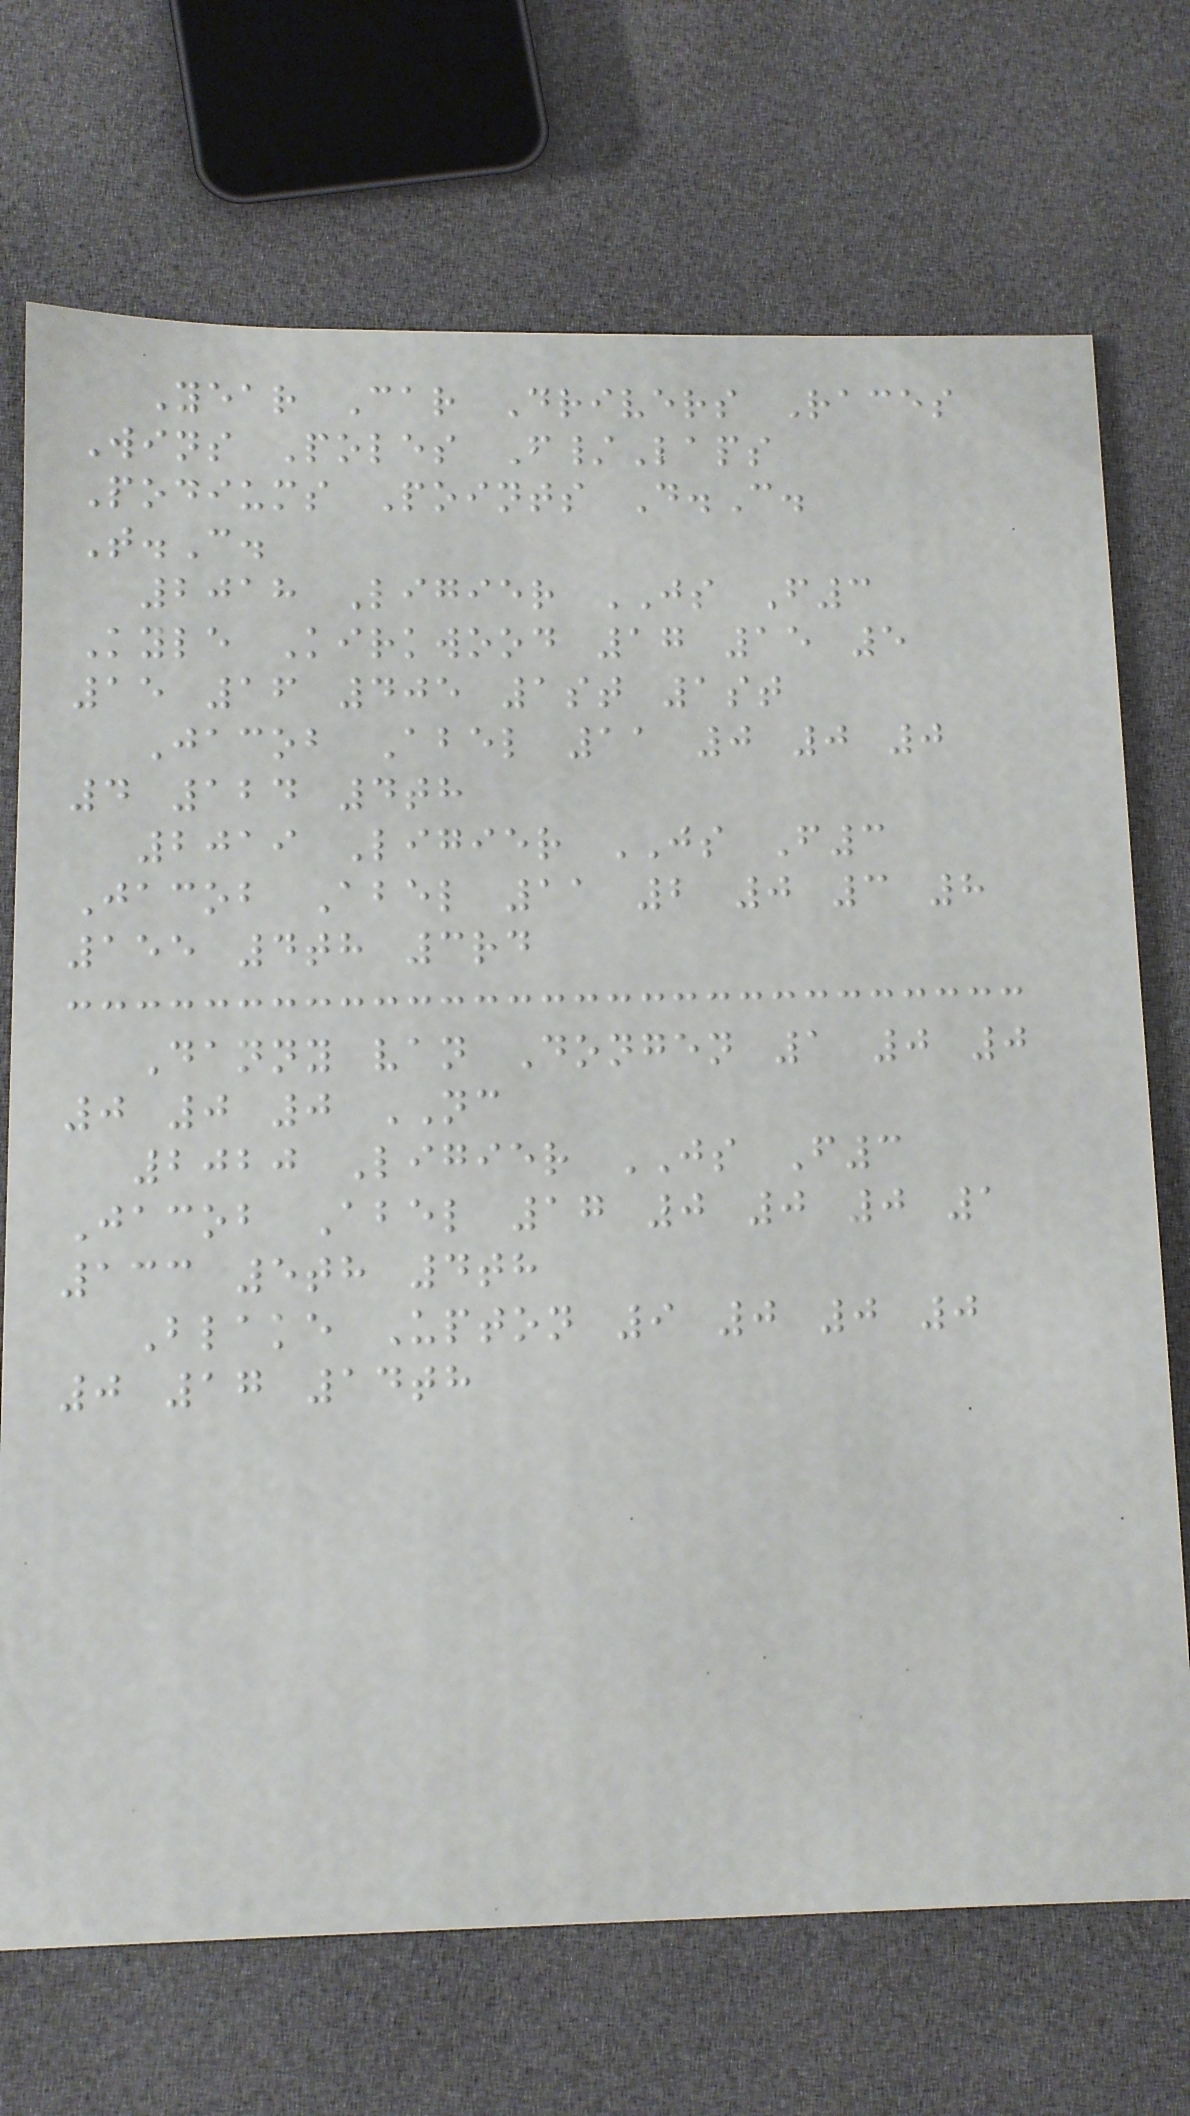Year Car Drivers Races
Wins Poles F/Laps
Podiums Points D.C.
T.C.
2018 Ligier JS F3
Kyle Kirkwood 17 15 5
15 16 405 1st 1st
Jacob Abel 11 0 0 0
4 124 4th
2019 Ligier JS F3
Jacob Abel 11 2 0 3 8
155 4th 3rd
Danny van Dongen 1 0 0
0 0 0 NC
2020 Ligier JS F3
Jacob Abel 17 0 0 0 1
133 5th 4th
Blake Upton 9 0 0 0
0 17 14th
